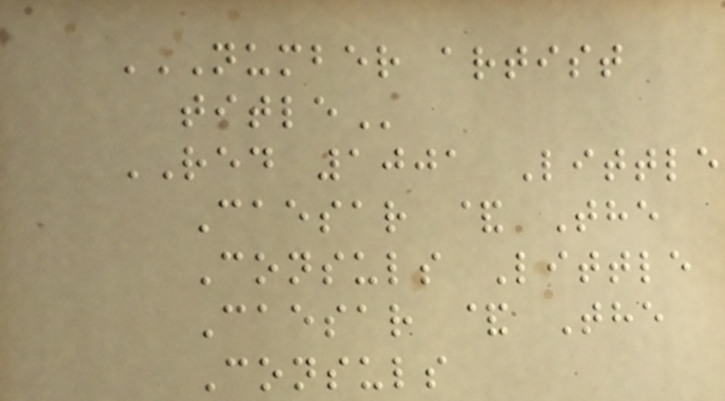NUMBER ARTIST
TITLE
RED 1001 Little
Caesar & The
Consuls Little
Caesar & The
Consuls
